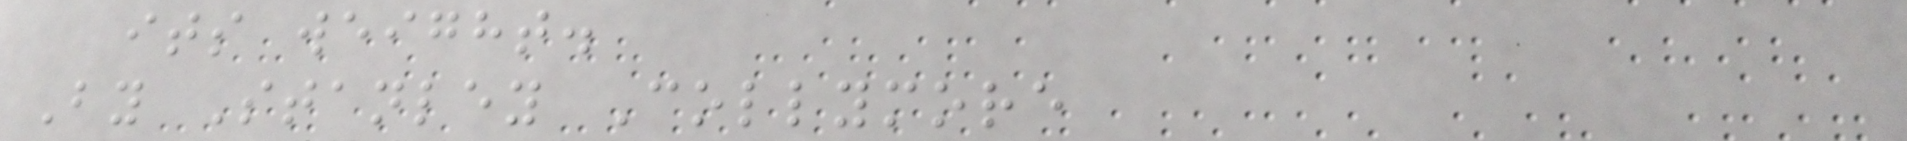its weight.
By Stanley Collymore
